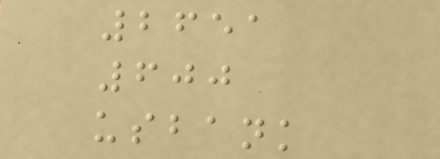2651
600
usbank
